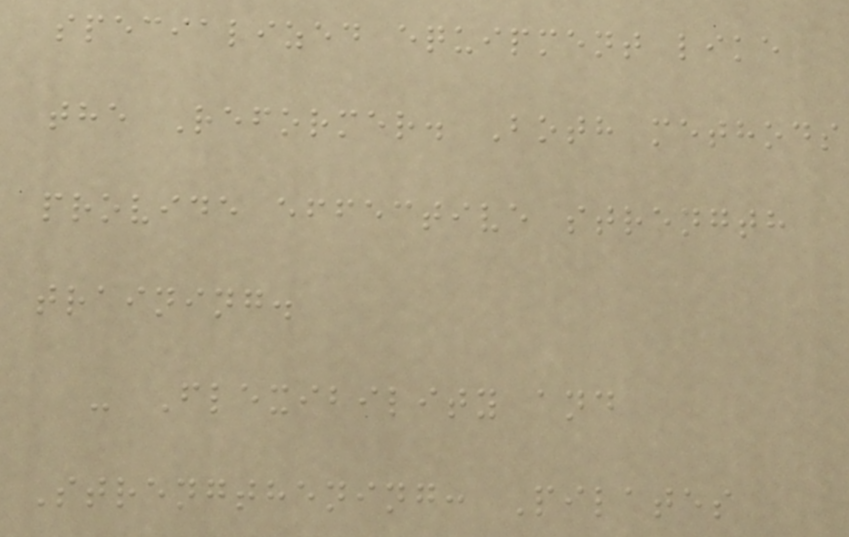specialized equipment like
the Reformer. Both methods
provide effective strength
training.
- Flexibility and
Strengthening: Pilates
